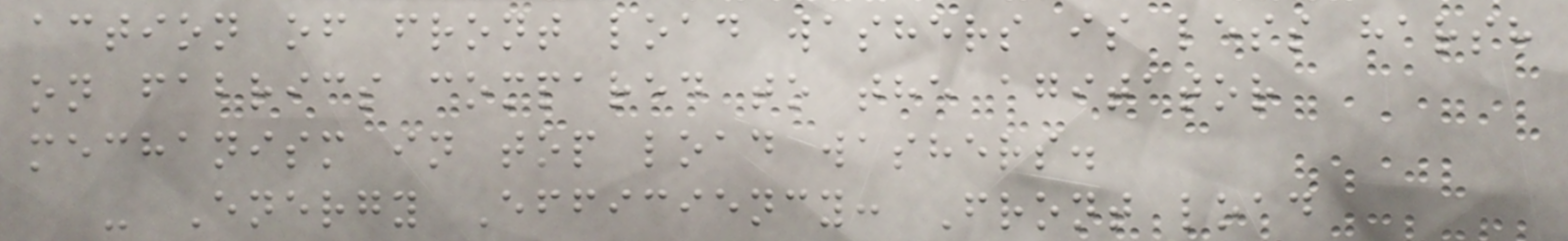action of front load washers is less harsh
on fabrics compared to the agitator
mechanism in top load washers.
- Energy Efficiency: Front load
